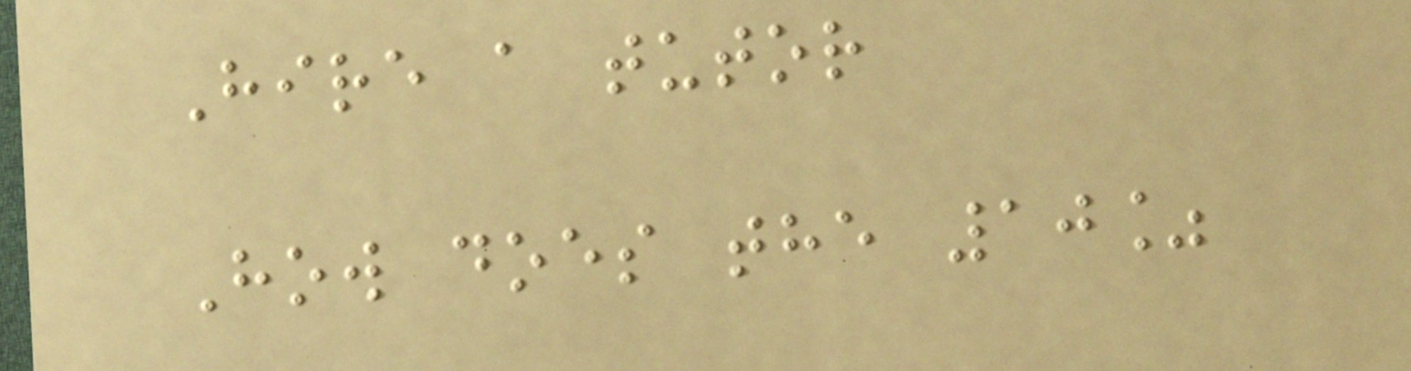Hire a tutor
How does the 10%
